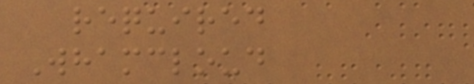required
Whamcloud
